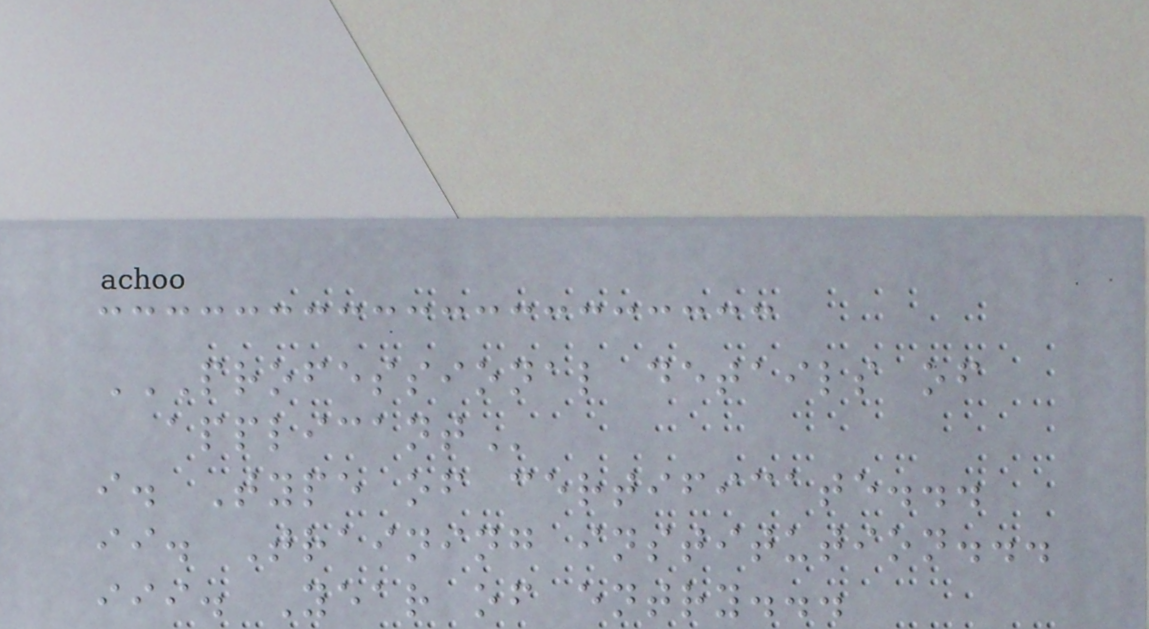PROFESSIONAL DETAILS OF
APPLICANT
i. Type of certificate...
ii. Training institution...
iii. Year of entry...
